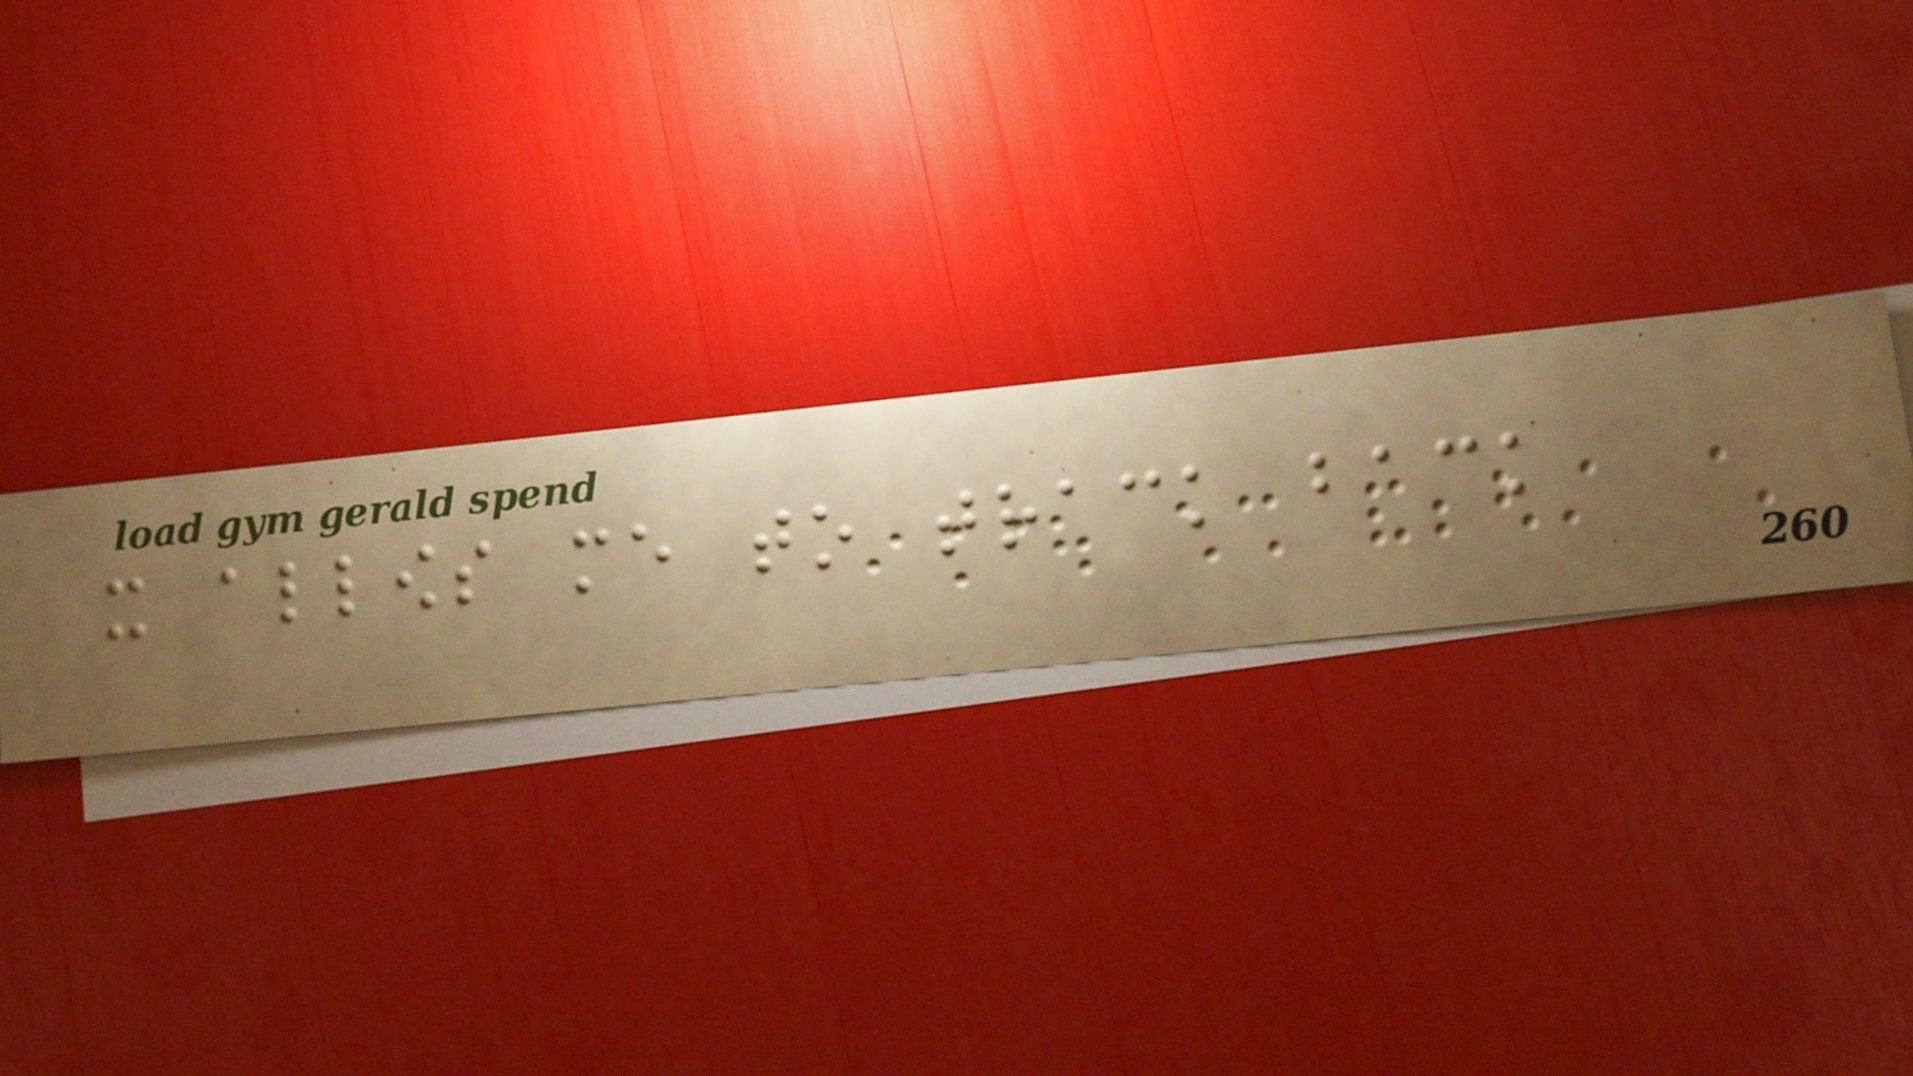it allows me to track back
